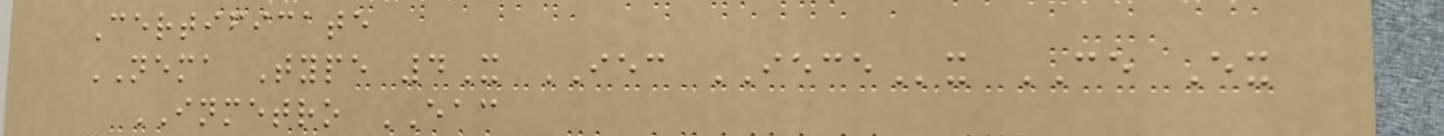Certificate
NEMA Type 4X IEC IECEx CE Ex
INMETRO EAC
